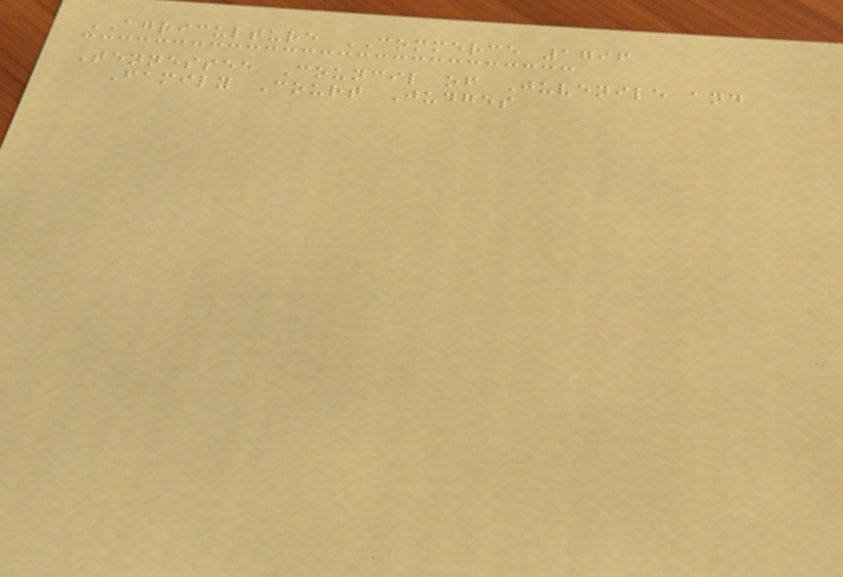AGRICULTURE COMMERCE 1796
Tennessee Council of Juvenile and
Family Court Judges
